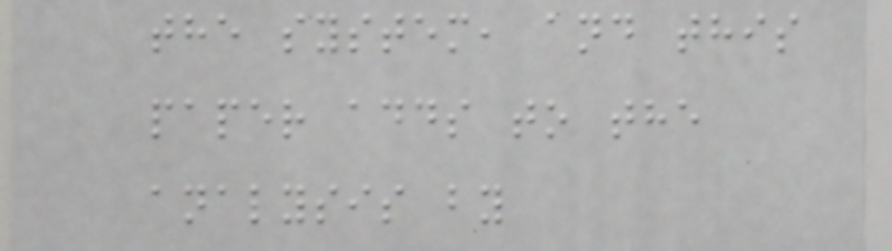the system, and this
paper adds to the
analysis by
